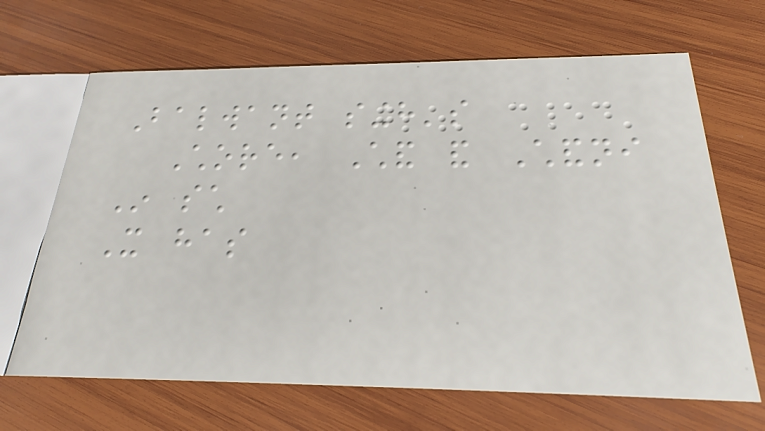Balwant singh's
Chore, Chand and Chandni
In such
It has
